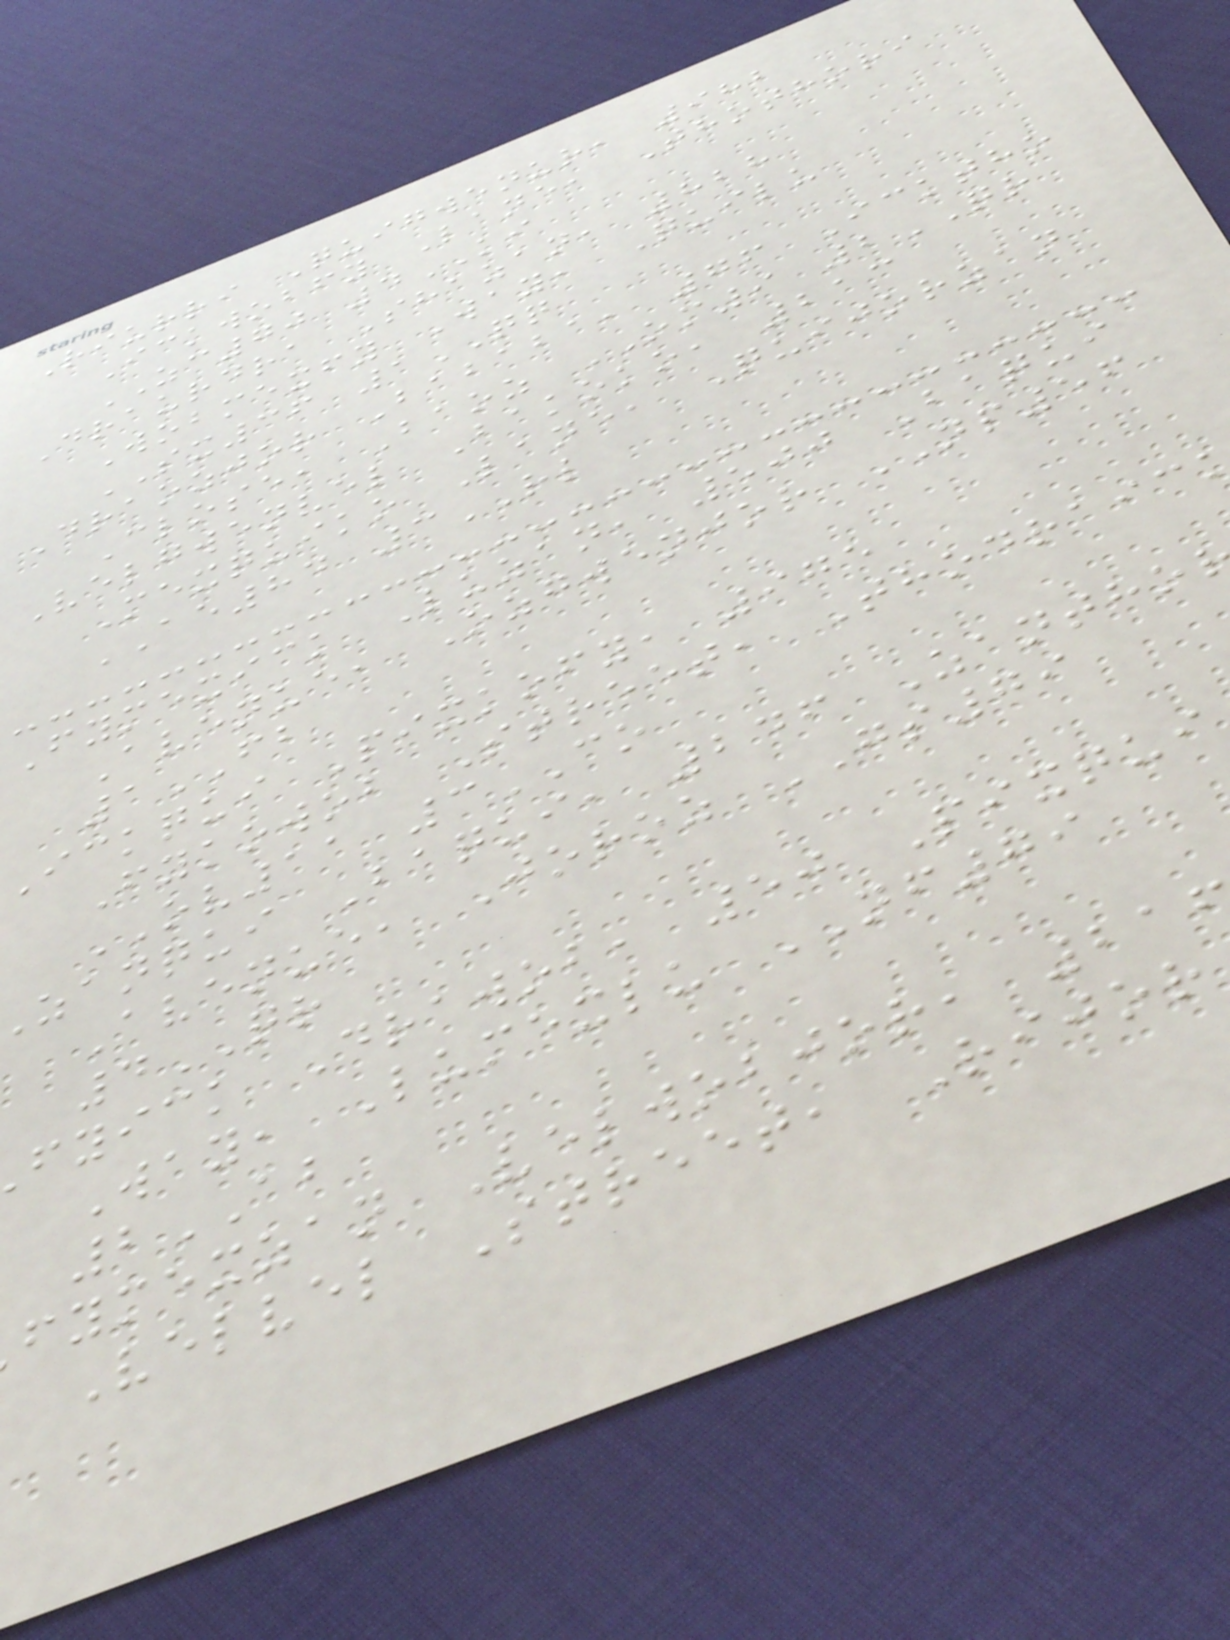Riurri Quigwenur, 982
Ickwobfy Lane, Thothori
ZC70 4KI
Draurdra Shazan, 828
Wobmexfy Way, Quilu
SX36 1QQ
Draozjor Bababa, 76 Icktho
Close, Baoz OM9 2QR
Velgwenvel Bakoko, 213
Mexquiko Lane, Quijorzan
AE84 3RL
Fymexick Luzan, 500 Baqui
Avenue, Ozgwenjor NP56
1FB
Ickqui Pixkofy, 975
Fykowob Street, Thodraic
OV11 3CO
zanqui Baqui, 246 Zantho
Avenue, Joroz GS79
4QR
fyick Drawob, 50 Pixqui
Way, Lumexlu NF79
2AB
fymexzan Velwobjor, 21
Velvel Street, Rijor
